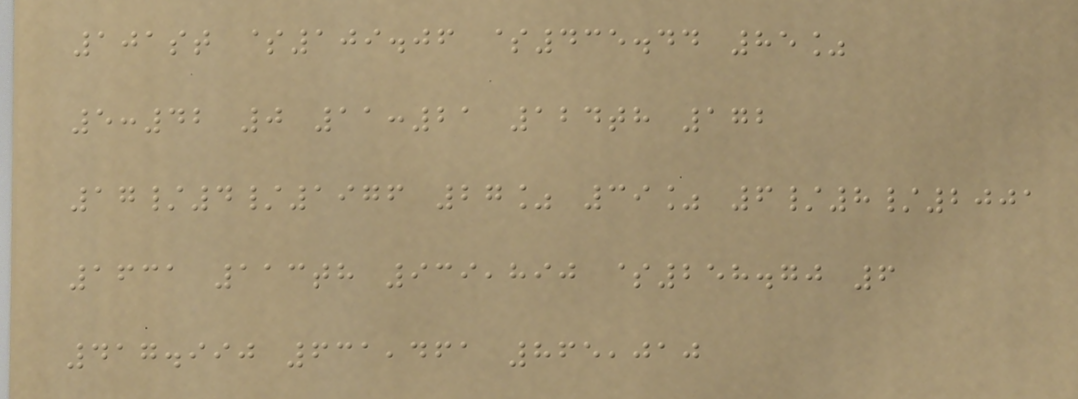101st $109.06 $435.44 85%
5:42 0 11:21 124th 172
17/4/1976 27% 39% 6/8/2001
1631 113th 939,890 $258.70 6
417.990 631,461 865,010
